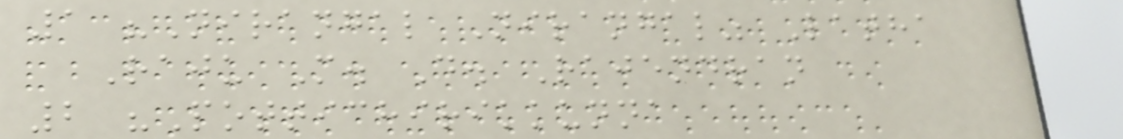1 "Nirangal Nirangal" Latha
Raju M. D. Rajendran
2 "Pottichirikkunna
